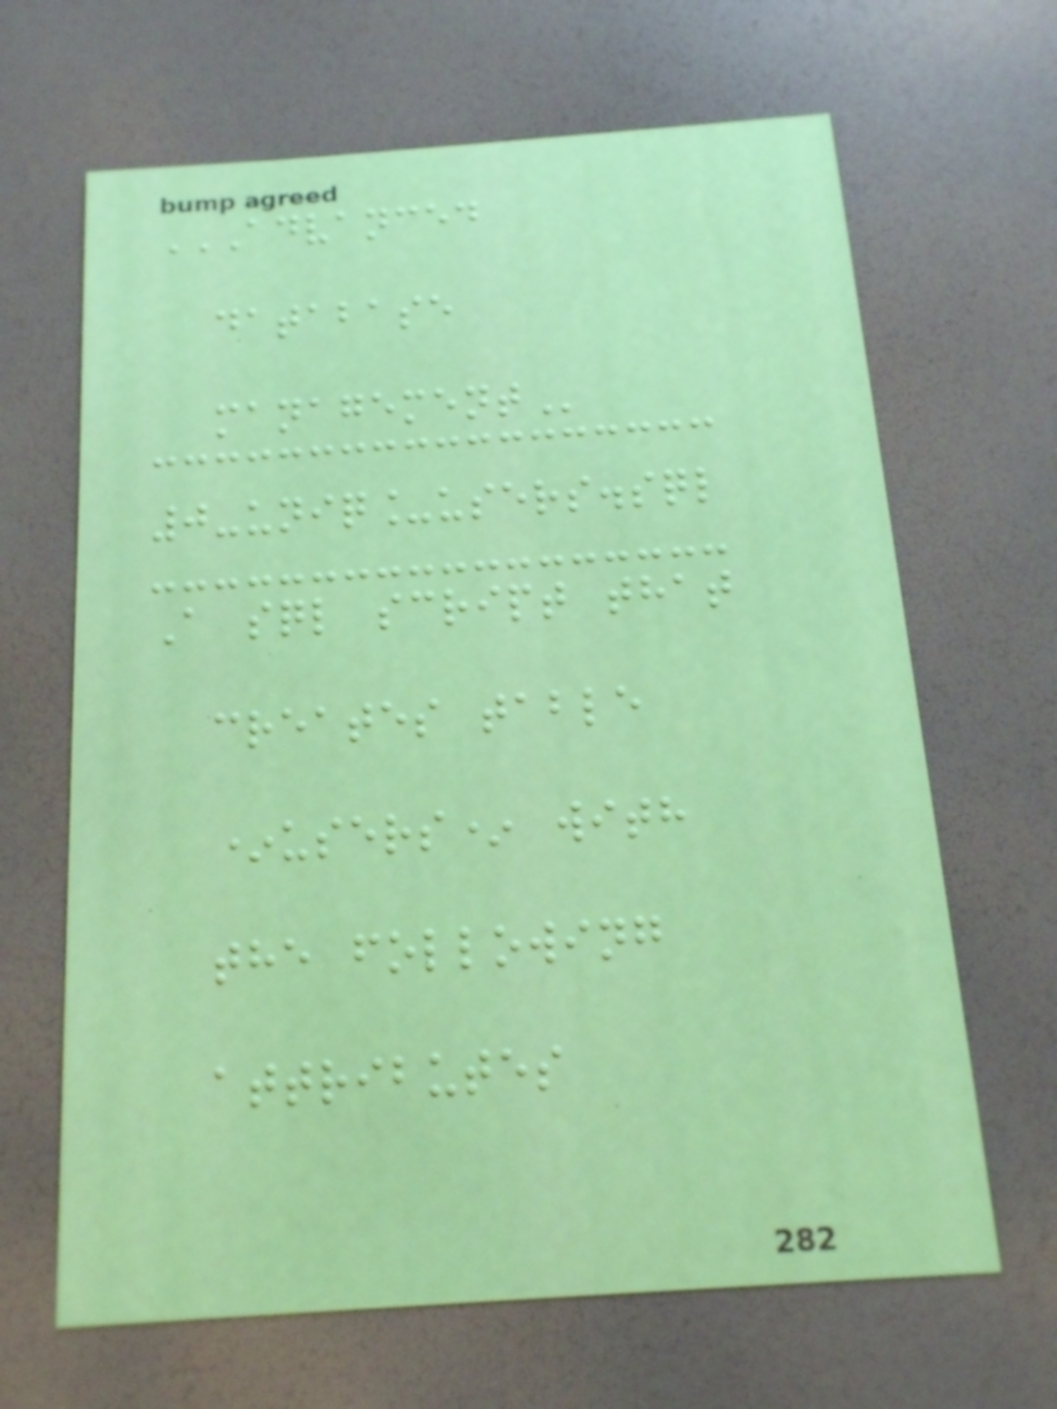ADVANCED
DATABASE
MANAGEMENT
0-uniq_users.sql
A sql script that
creates table
*users* with
the following
attributes
